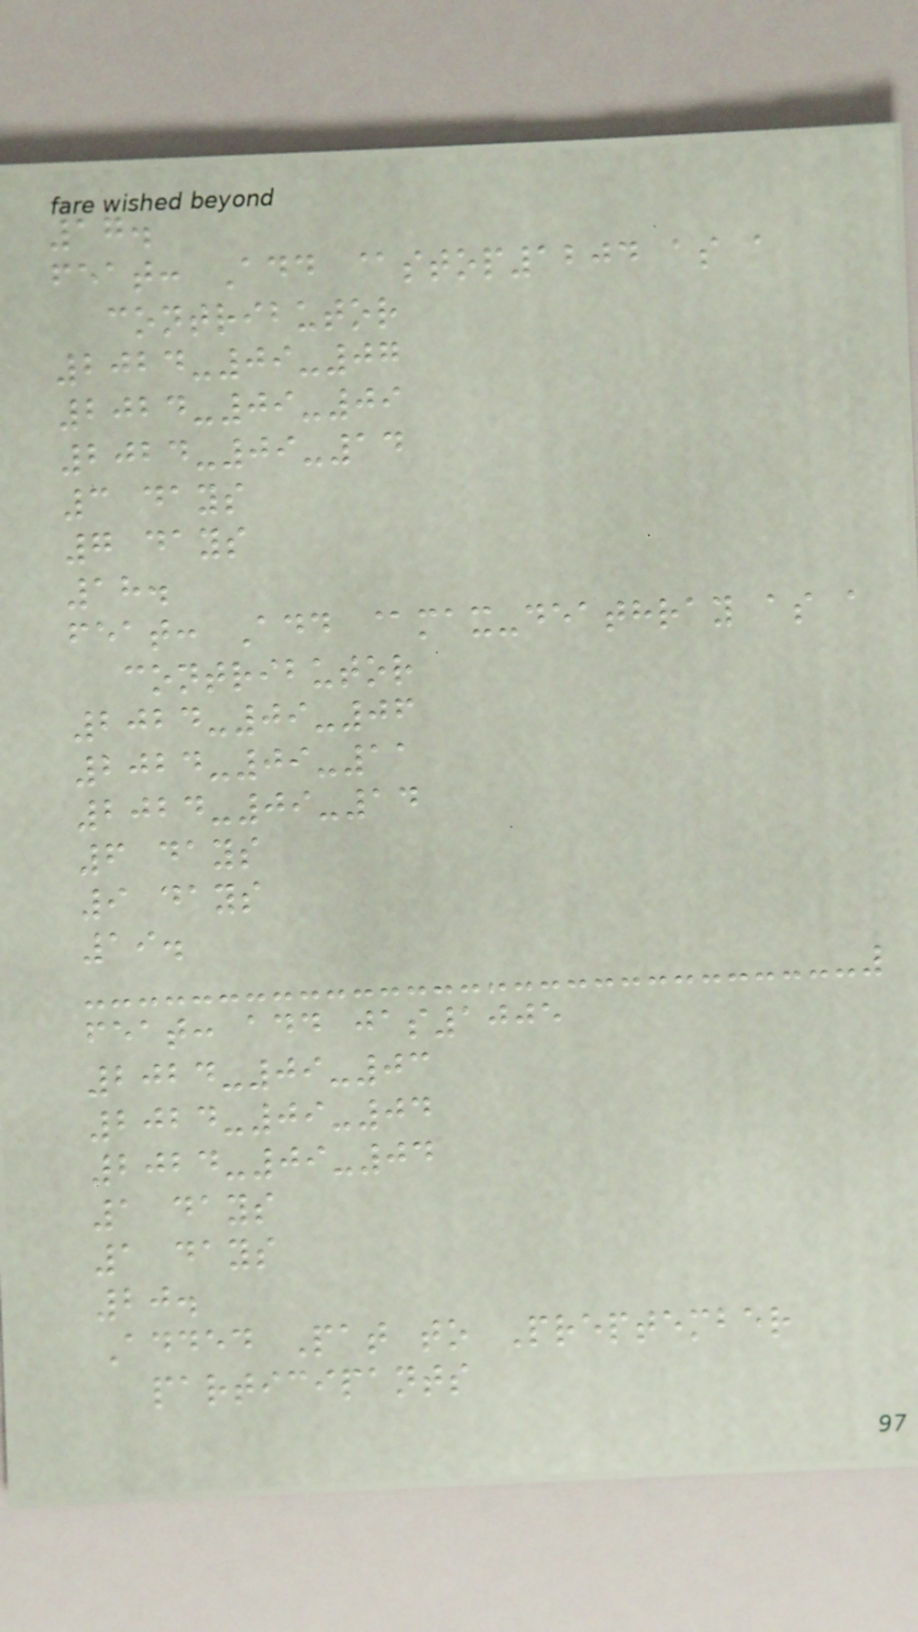17.
feat: Add @stop1204 as a
contributor
2024-09-07
2024-09-09
2024-09-14
3 days
7 days
18.
feat: Add @max-deathray as a
contributor
2024-09-06
2024-09-11
2024-09-14
6 days
9 days
19.
feat: add jas1005
2024-09-03
2024-09-04
2024-09-04
1 days
1 days
20.
Added Pat to Preptember
participants
